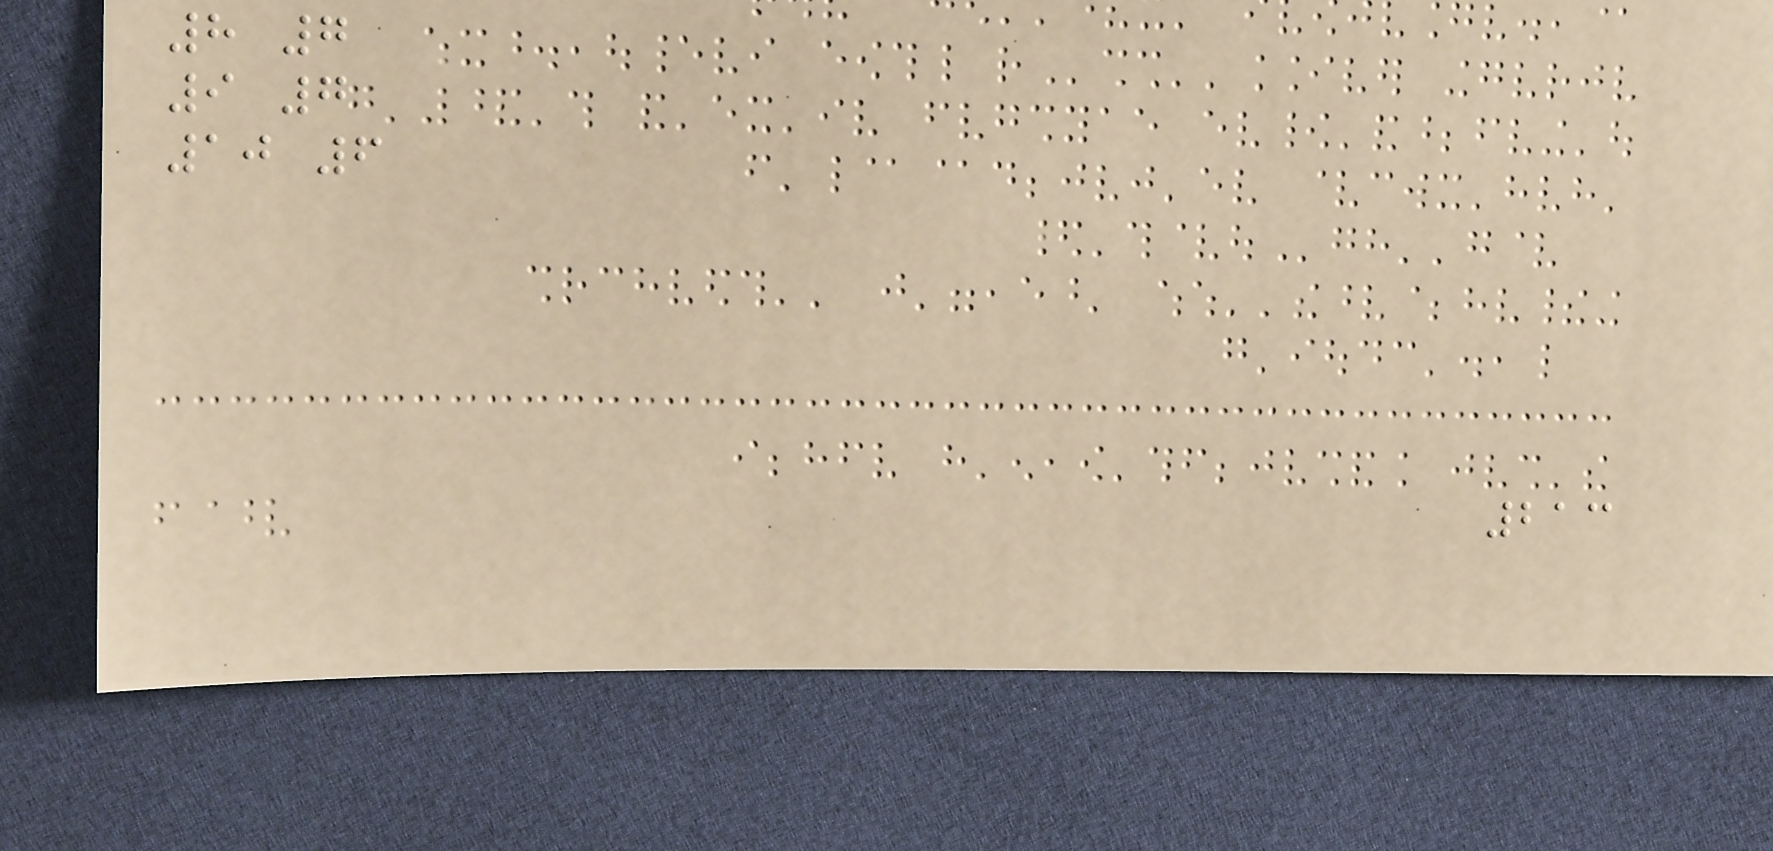8 7
9 7
10 6
213
